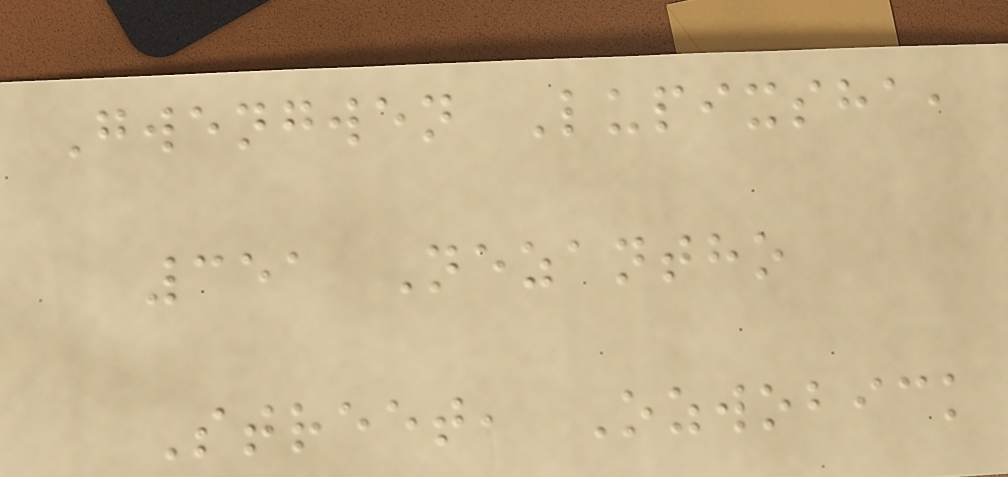Gwengwen Lupixsha,
351 Nezantho
Street, Ozwobick
